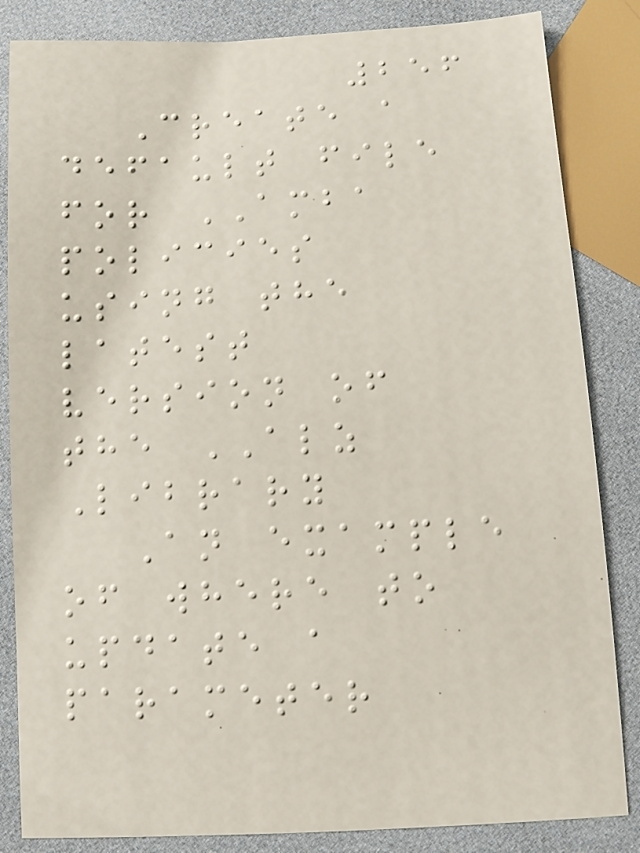256
Create a
default file
for AMBA
policies
using the
latest
version of
the ALZ
Library
An example
of where to
update a
parameter
